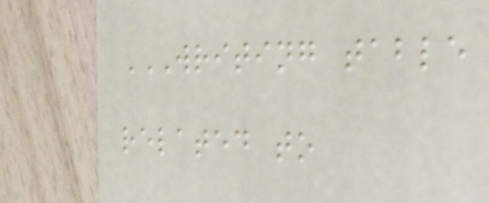WRITING TABLE
RELATED TO
